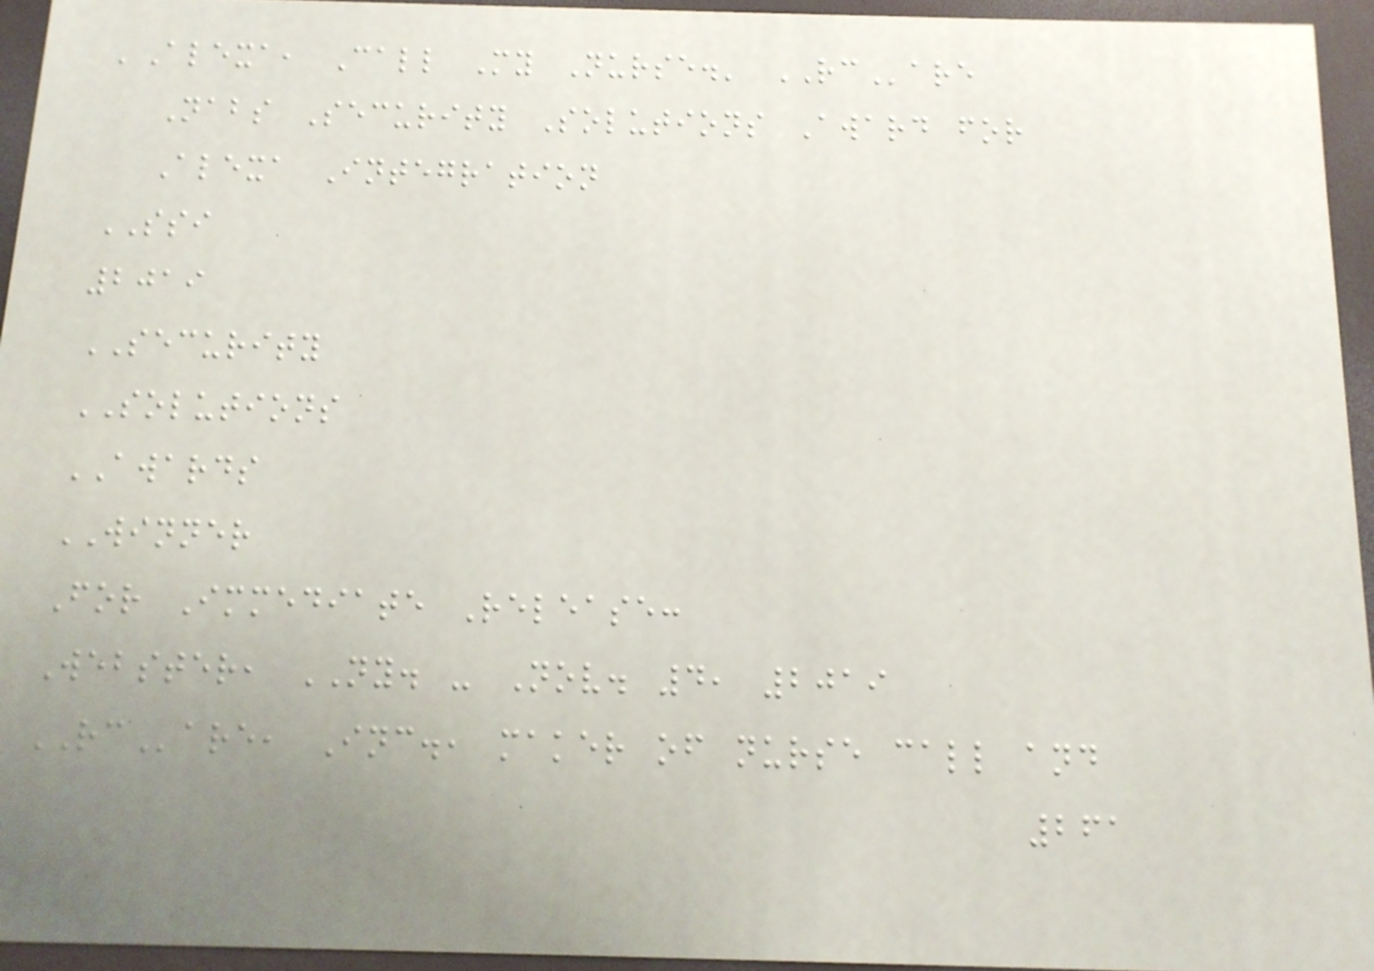'Alexa, Call My Nurse.' RCare
Nabs Security Solutions Award for
Alexa Integration
SSI
2019
SECURITY
SOLUTIONS
AWARDS
WINNER
For Immediate Release:
Webster, NY. - Nov. 4, 2019
RCare, Inc., maker of nurse call and
261
